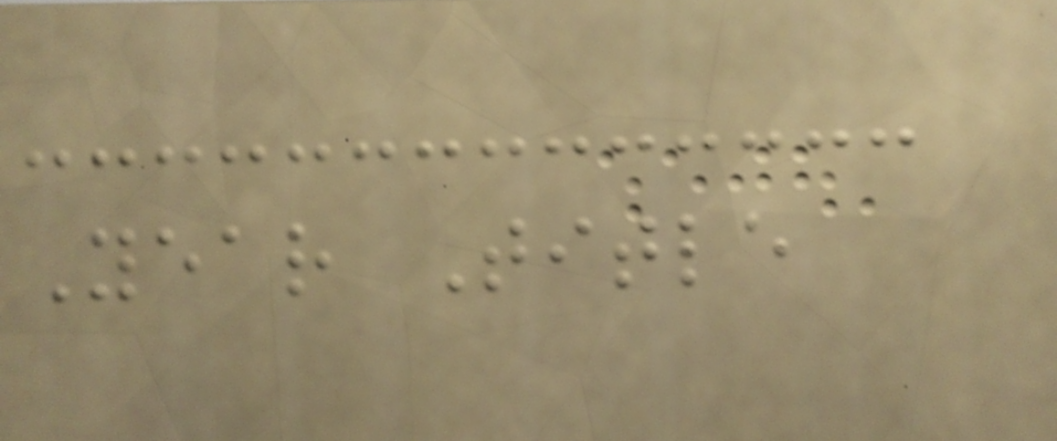Year Title
